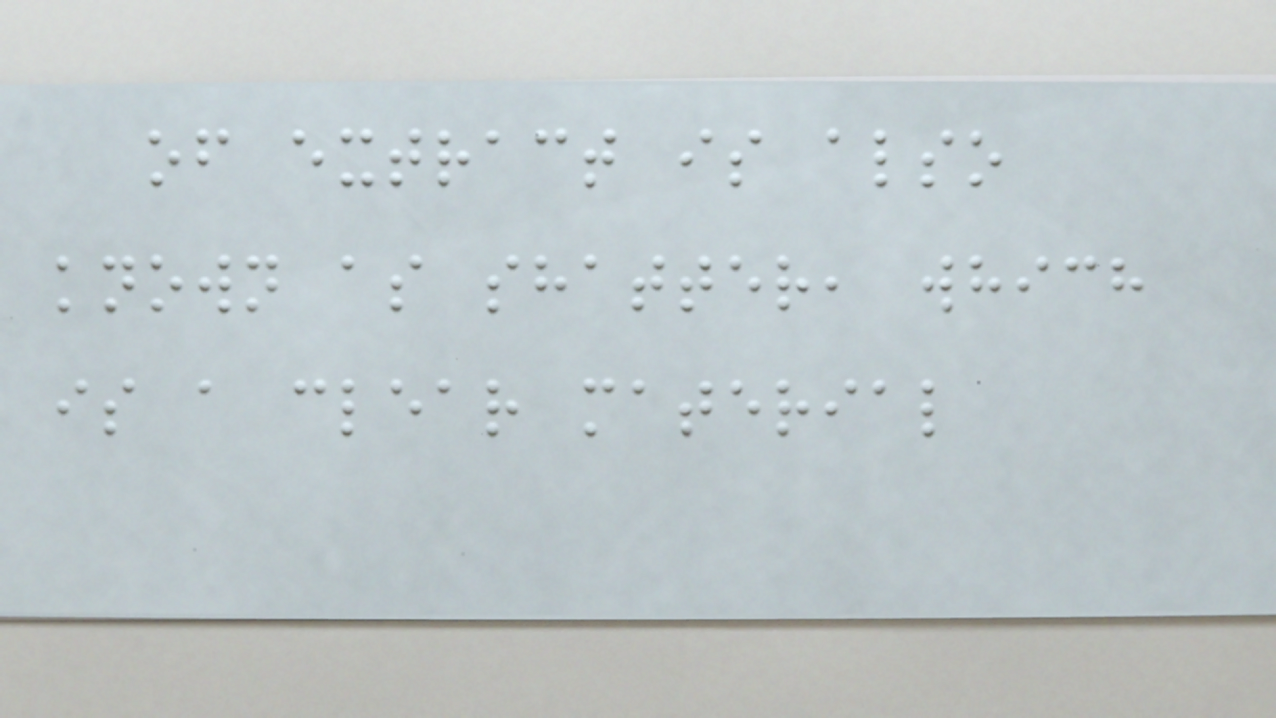of extract is also
known as shatter, which
is a clear material
